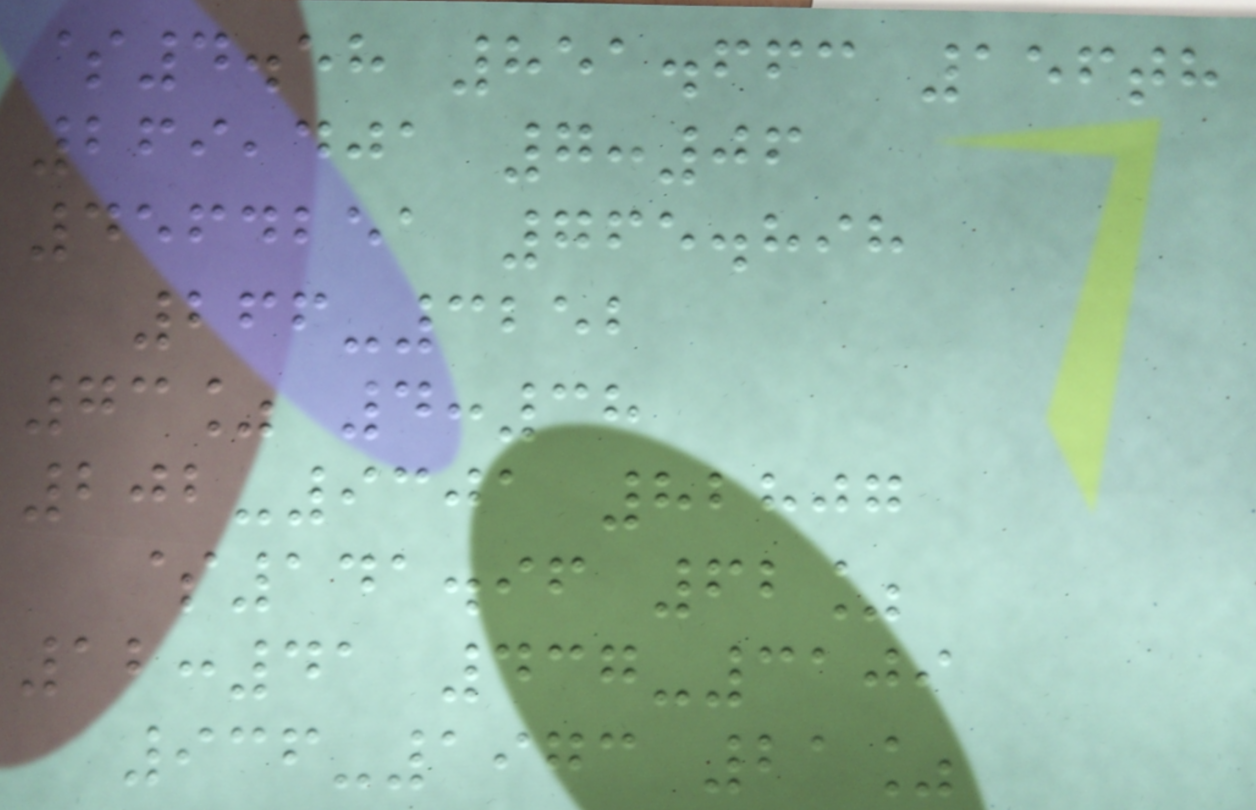$4.58 851.663 156th
269,401 7:06
4564251 765.898
266-3252
73% 4:38
202-9301 82807
$141.96 62%
12:41 437-3109
936-1973 21%
